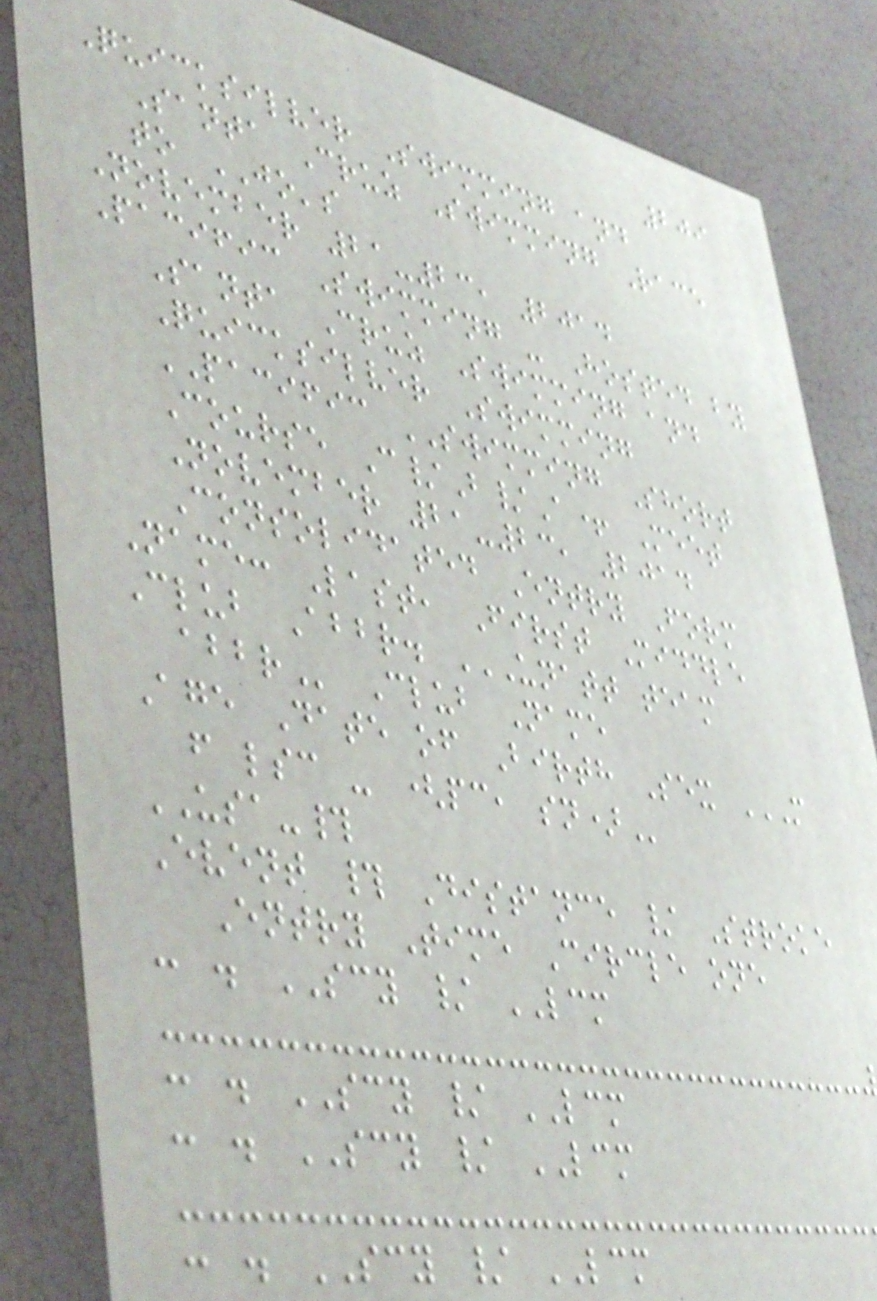209
Quicksilver Swimming and
Santa Cruz Swimming Race
to JO's
November 21-23, 2014
Pacific Swimming - Hosted by
Santa Cruz Swimming and
Quicksilver Swimming
PACIFIC SWIMMING Short
Course C/B/A+ Meet
November 21-23, 2014
Consolidated Entry Form
Name: Last, First Middle
Club Abbr. UNATT TEAM
ABBR Club Name
Age Date of Birth Sex M
F LSC - (PC, SN)
USA-#
Event # Distance / Stroke
Entry Time Circle one
: . SCY / LCM
: . SCY / LCM
: . SCY / LCM
: . SCY / LCM
